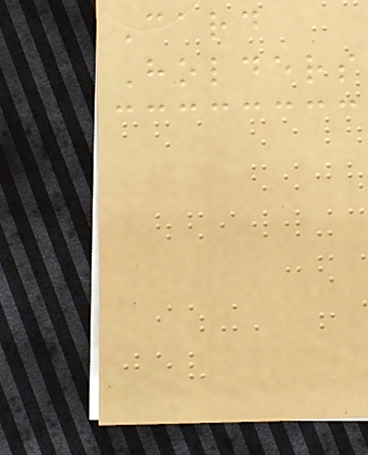Card
Holders
